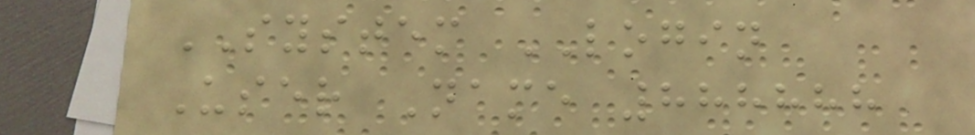SYSTEM LOGIN
User Name 888888
